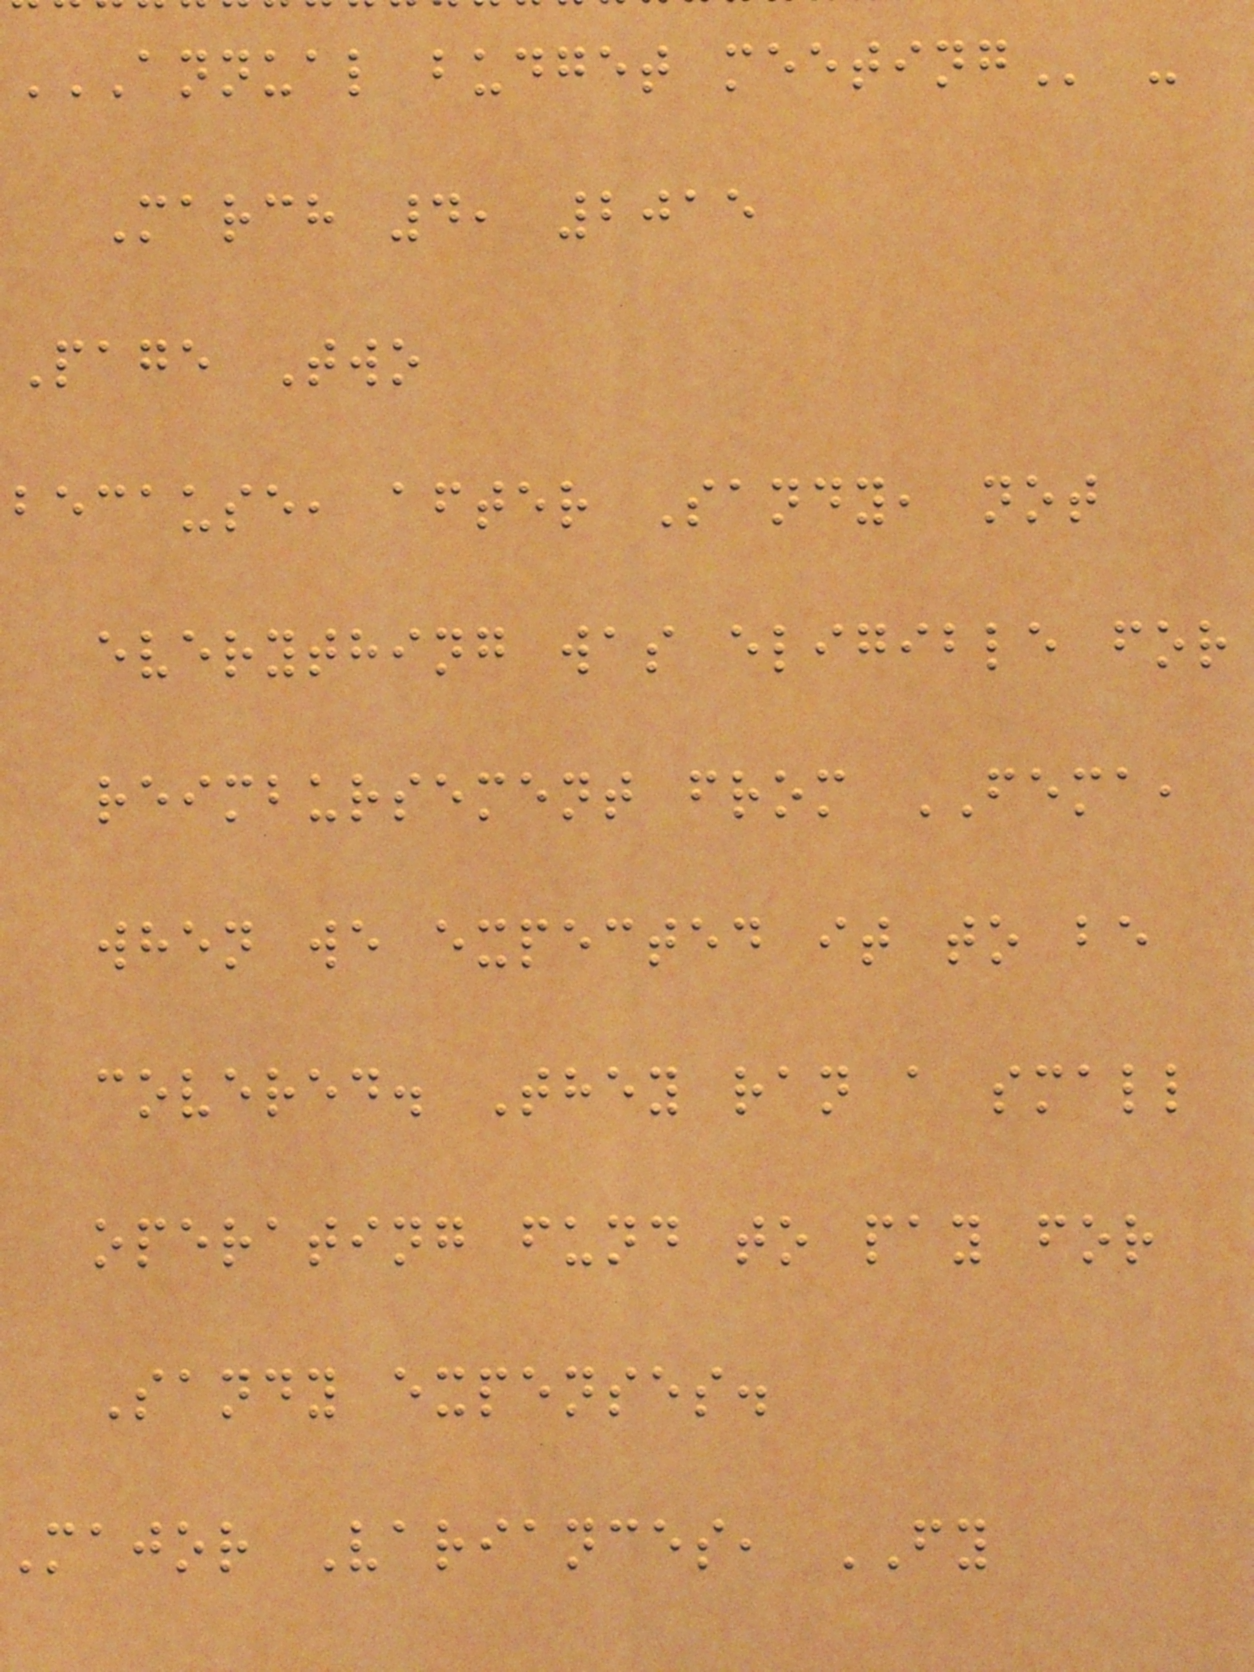ANNUAL BUDGET MEETING -
March 4, 2015
Page Two
because, after Sandy, not
everything was eligible for
reimbursement from FEMA,
when we expected it to be
covered. They ran a small
operating fund to pay for
Sandy expenses.
Major Variances, FY
